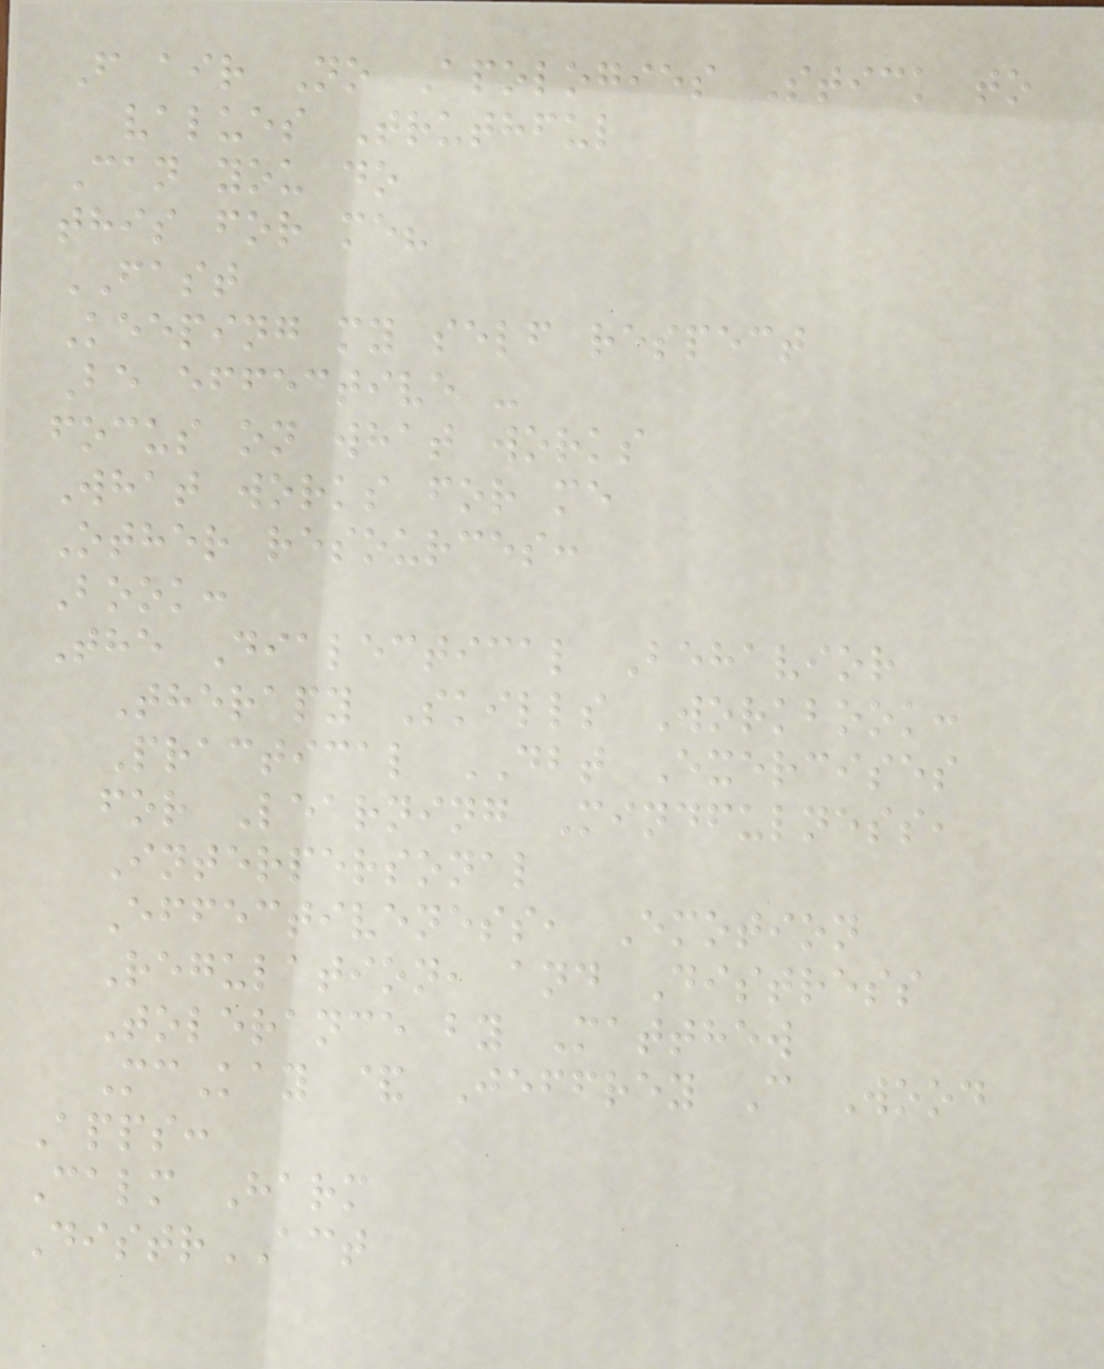F air No Apologies Stick to
values Truthful
Can you do
this for me?
FAST
Keeping my self respect
Be effective -
focus on what works
What works for me
Other resources:
Book:
The Dialectical Behavior
Therapy Skills Workbook:
Practical DBT Exercises
for Learning Mindfulness,
Interpersonal
Effectiveness, Emotion
Regulation, and Distress
Tolerance by Matthew
McKay & Jeffrey C Wood
Apps:
Calm Harm
DistrACT
